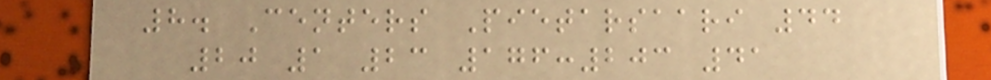8. Centers Pietarsaari 44
20 1 23 176:203 41
